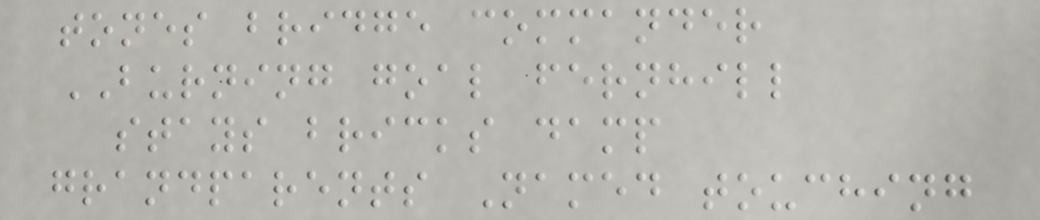tones bridge commander
BURNING goal fernhill
stays bricks damp
grandparents Named touching
